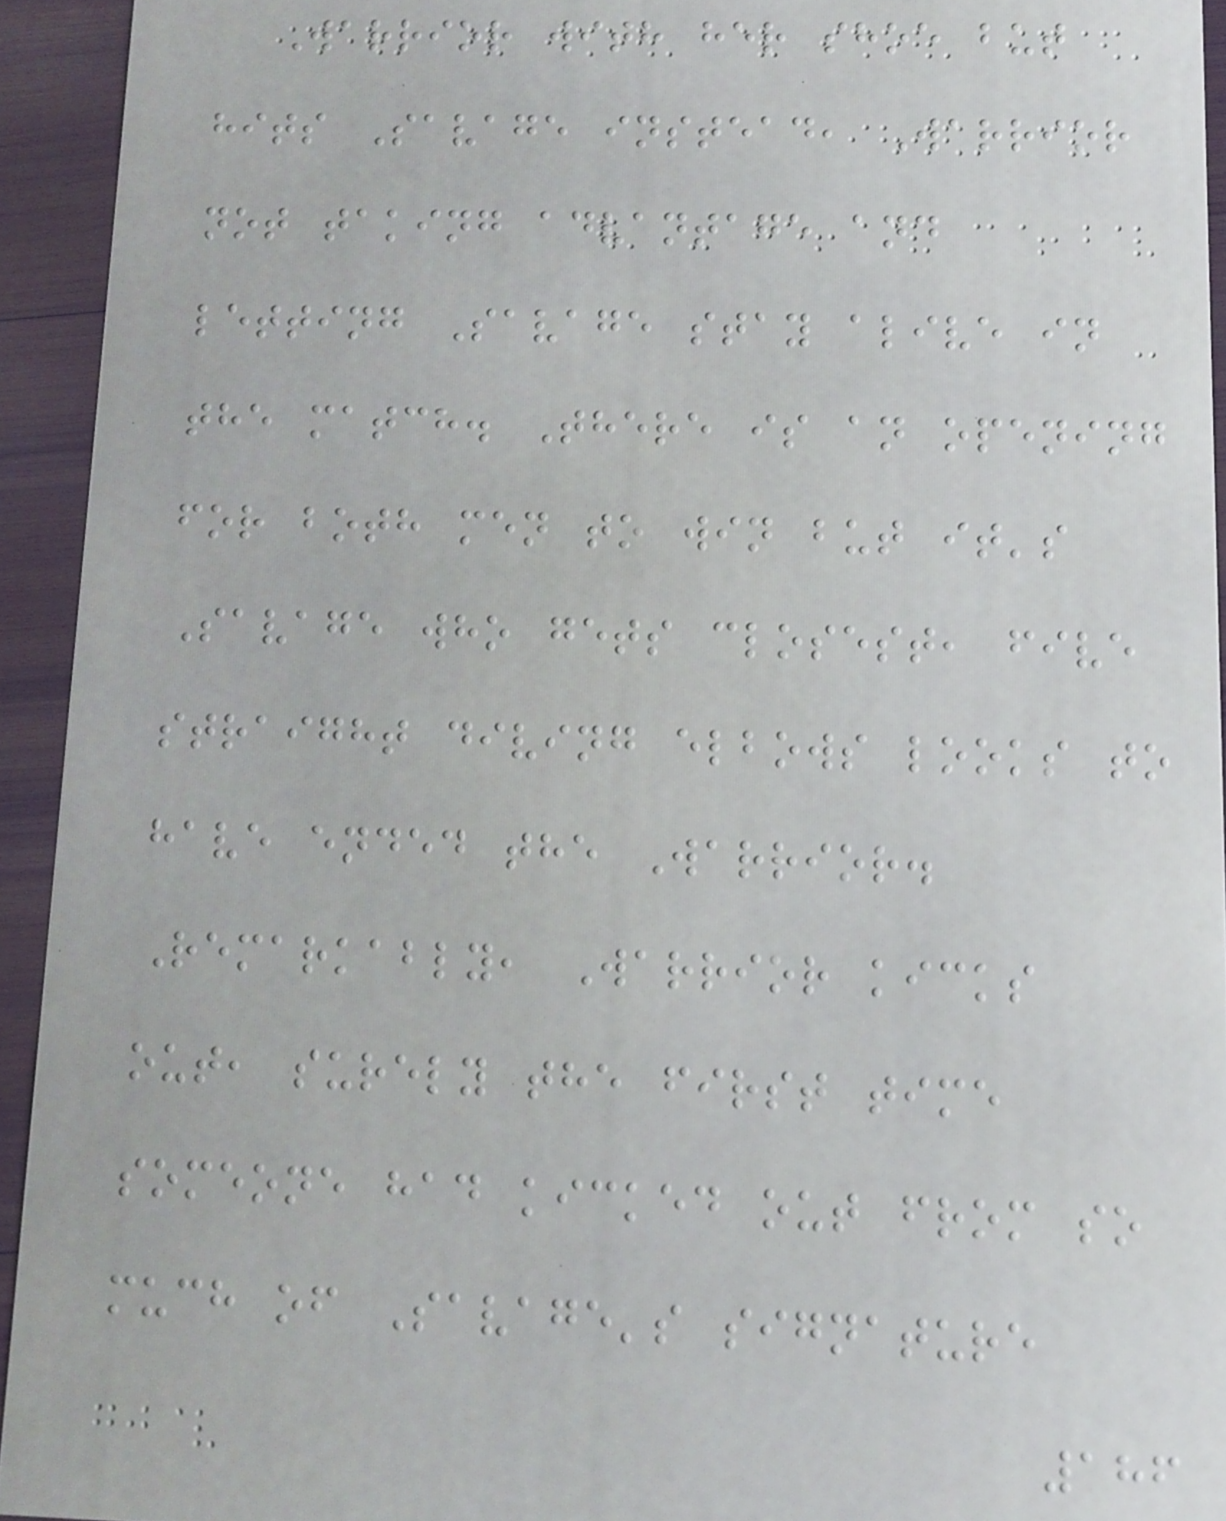Warrior with her shoe but
hits Savage instead, Warrior
not taking advantage and
letting Savage stay alive in
the match. There is an opening
for both men to win but it's
Savage who gets closest, five
straight diving elbows looks to
have ended the Warrior.
Remarkably, Warrior kicks
out, surely the first time
someone had kicked out from so
much of Savage's signature
186
